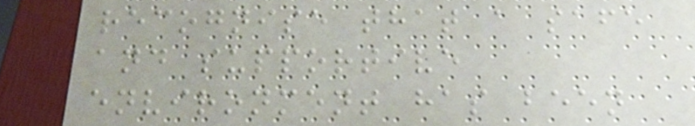recognise that a safe
and supportive
environment has been
